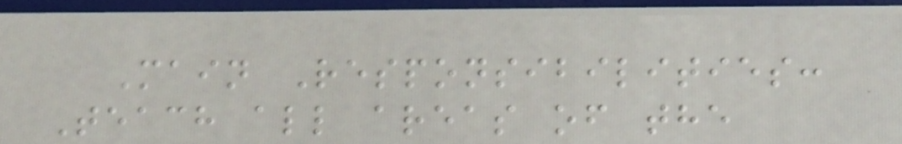Main Responsibilities:
Teach all areas of the
